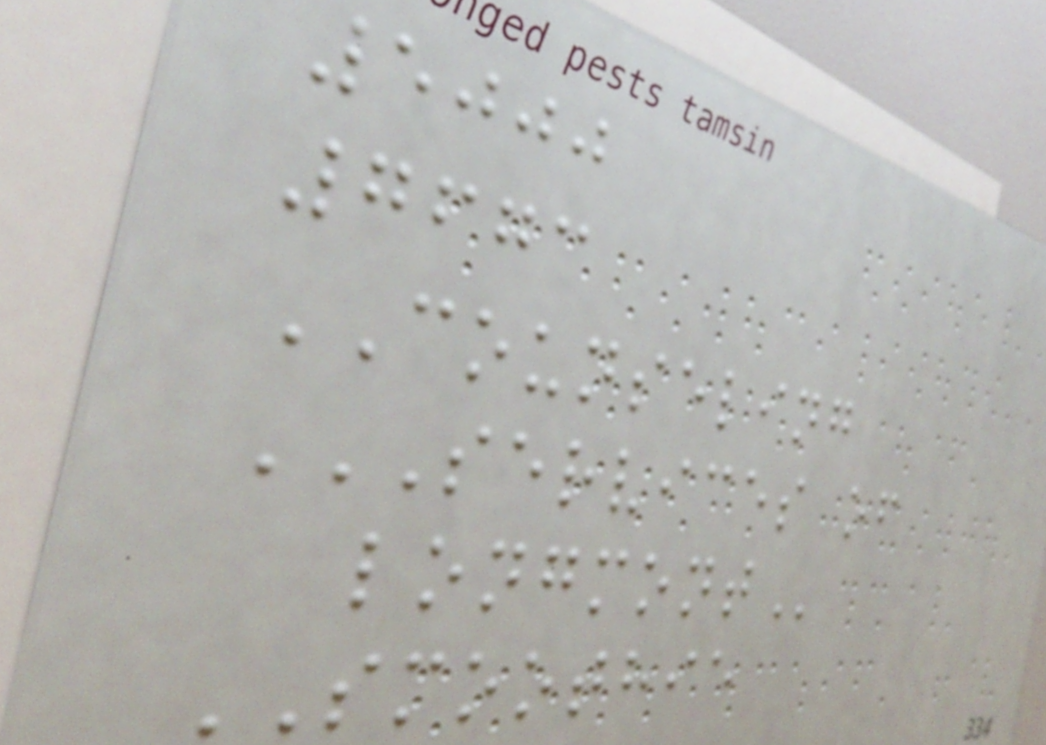5000
7673
COUNSELING
SERVICES OF
LONGMONT
SMOOTHIE
